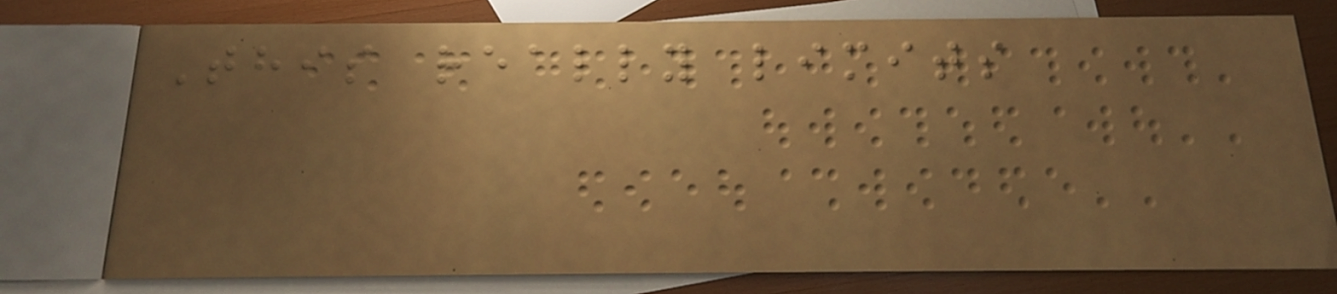This really limits
